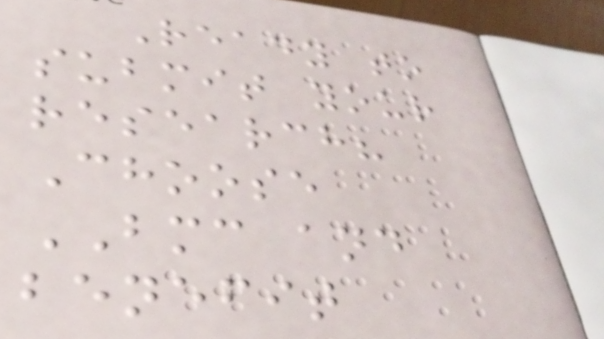Ready to
submit your
research?
Choose
BMC and
benefit
